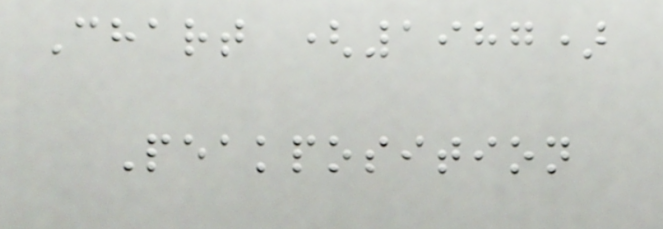Chart (1987)
Peakposition
